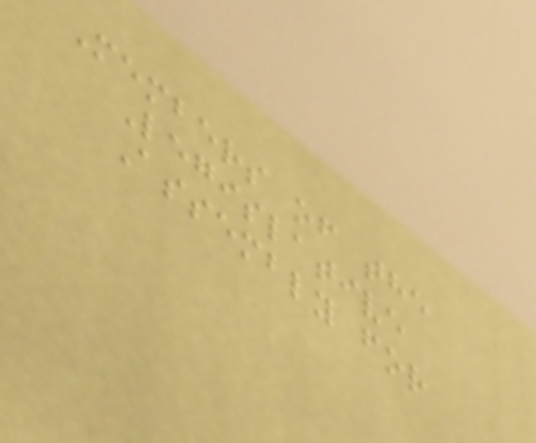Members of the
Legislative
Assembly for
